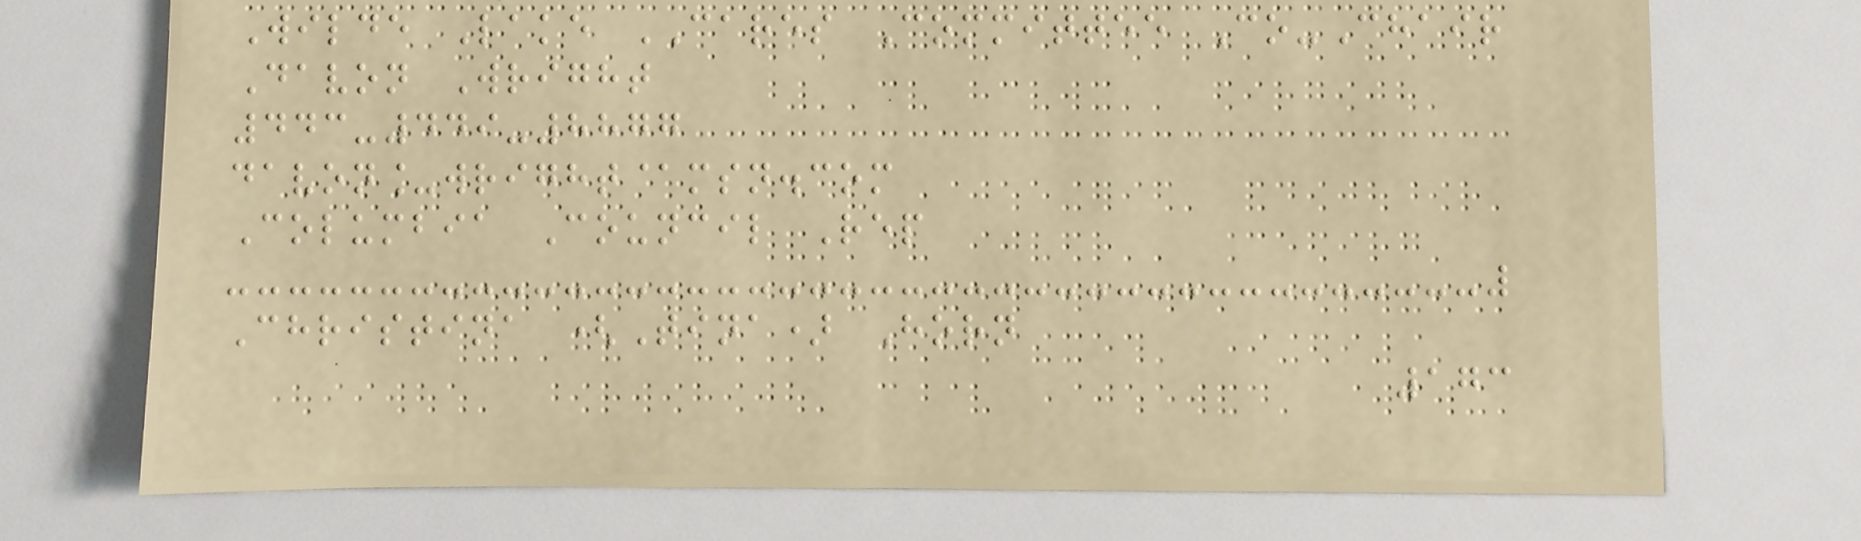Wilde Lake CARES Committee Co-Chair
Davon Wright
443-449-8877
davon_wright@msn.com
Columbia Council Rep
Christina (Tina) Horn
173
